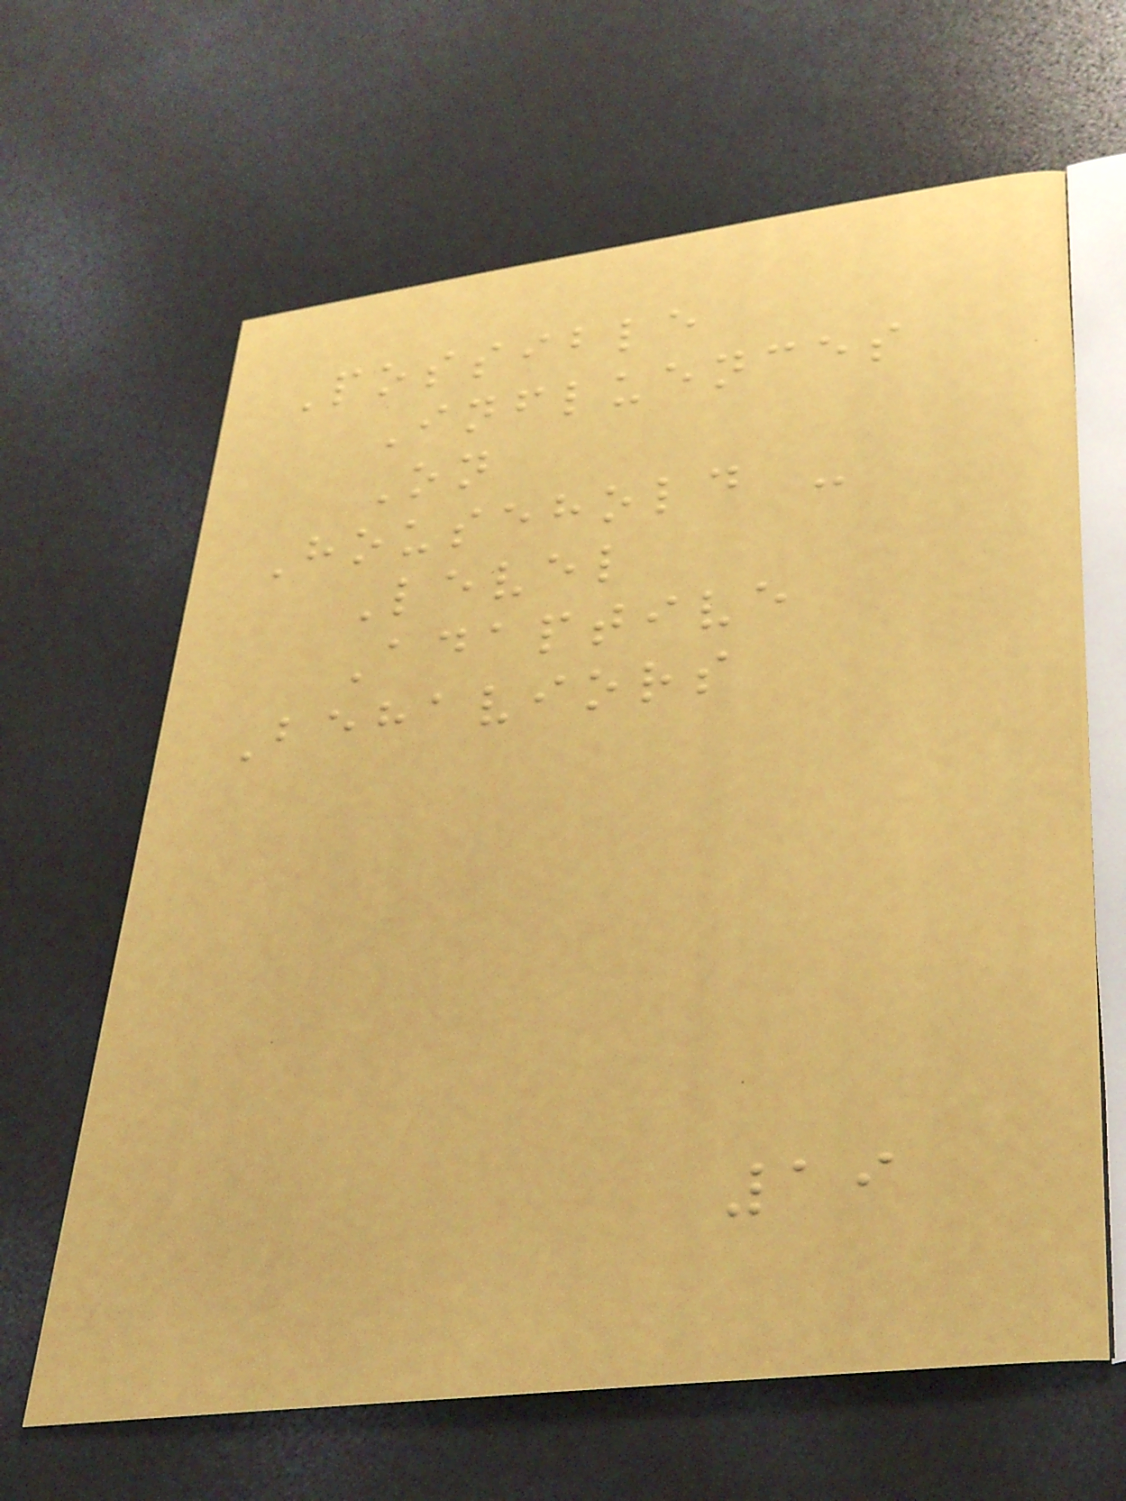Possible
Influences
On
Household -
Level
Adaptive
Behaviors
19
